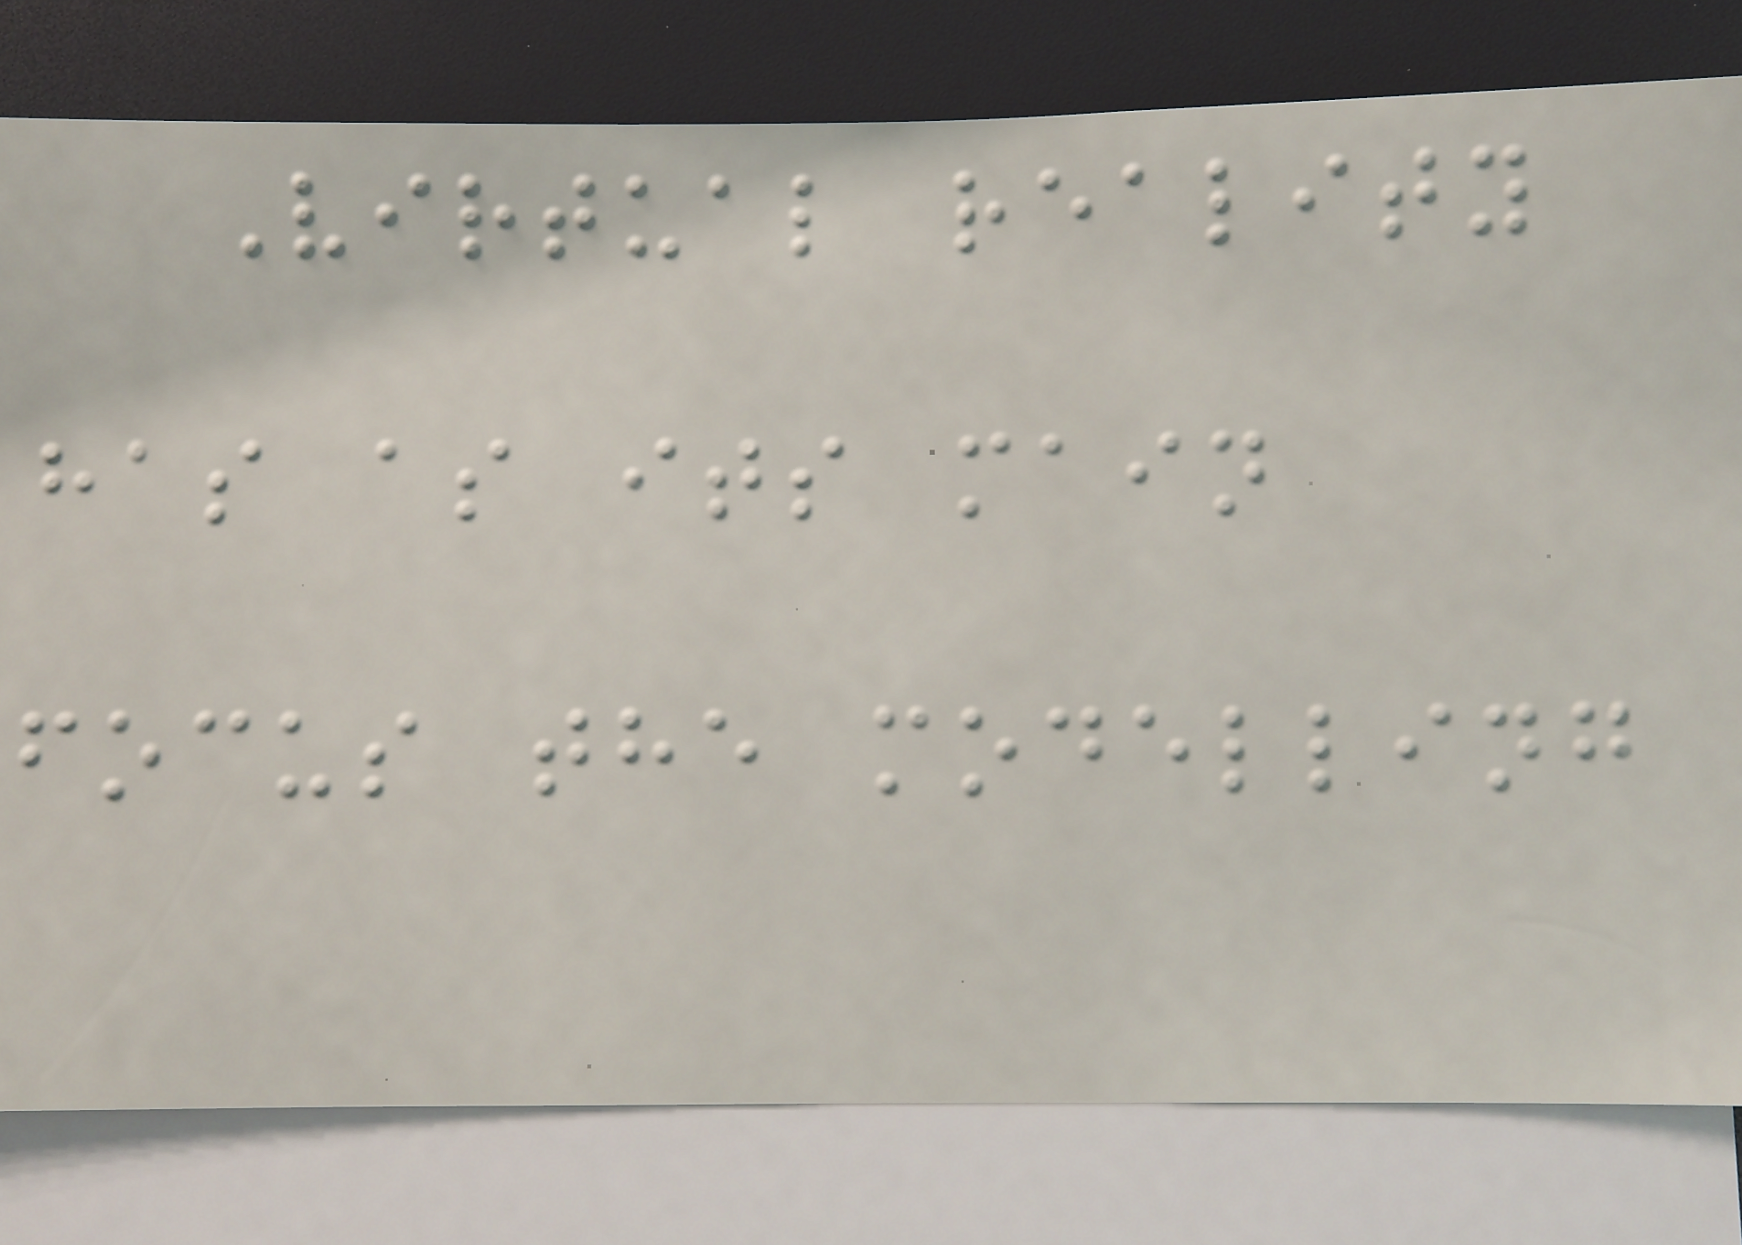Virtual reality
has as its main
focus the modelling
